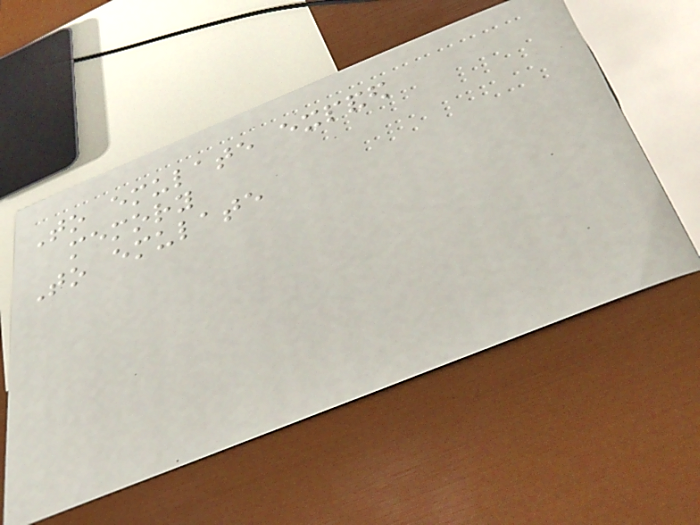To emulate expanded
memory
To emulate
